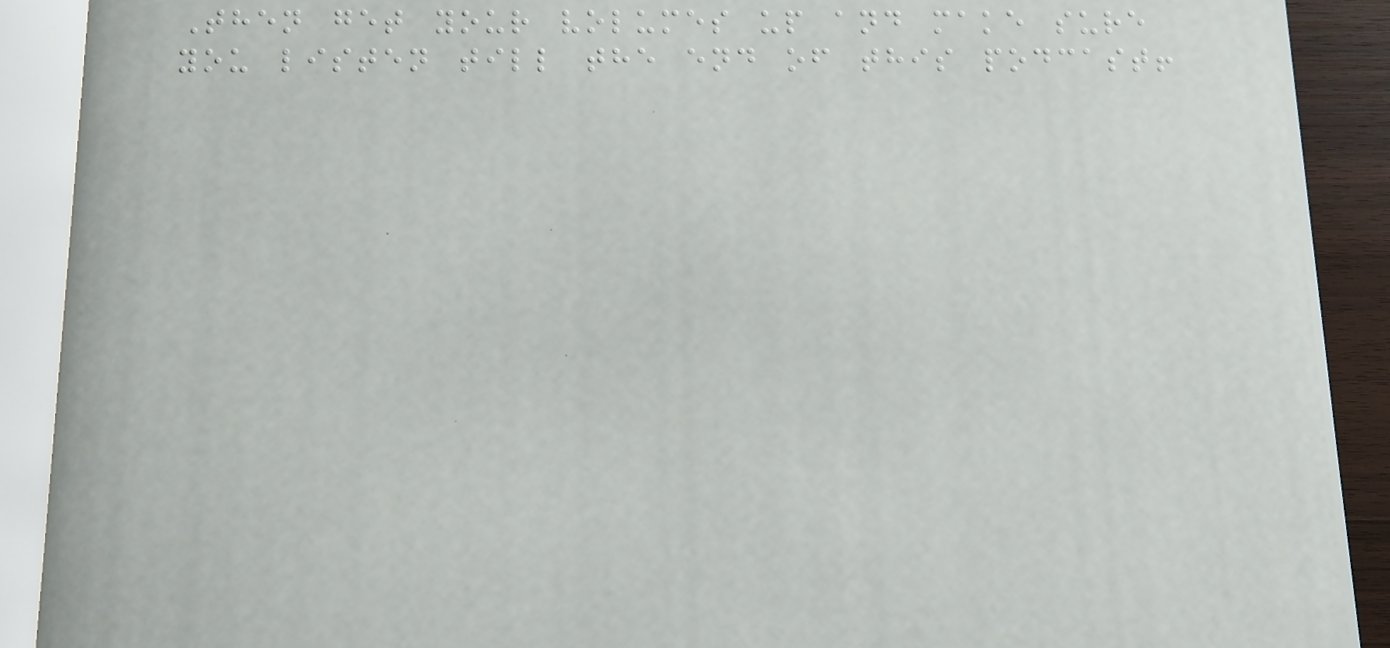Then get your volumes up and make sure
you listen till the end of this podcast!
